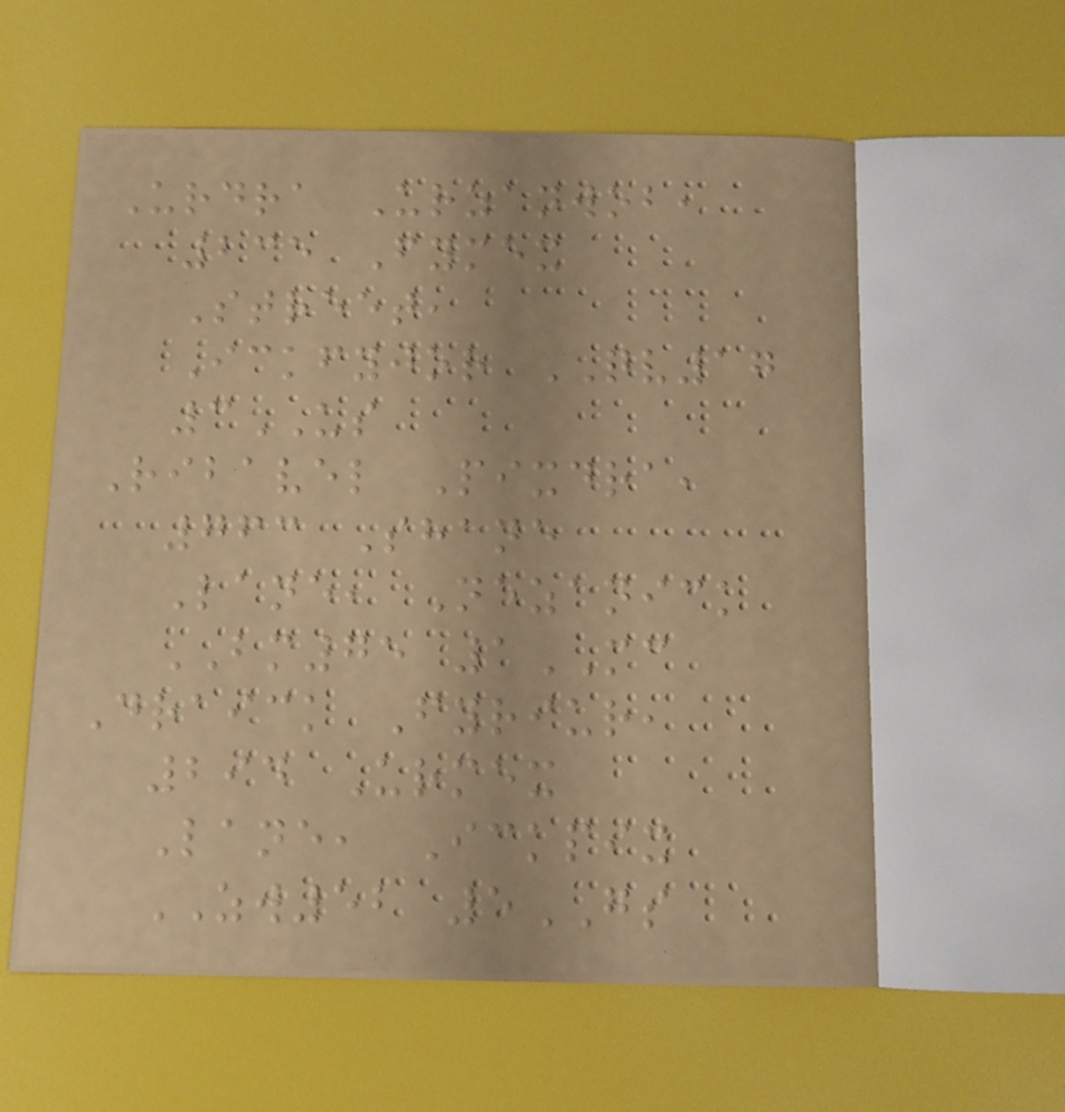Urdra Urzanwob,
235 Fymex
Street,
Ickfyjor QV17
3US
Ribavel Pixdra,
763 Shane
Lane, Nezanick
BM75 1MC
Draick Fyriur,
294 Urmex
Lane, Ickpix
ZW52 5GS
